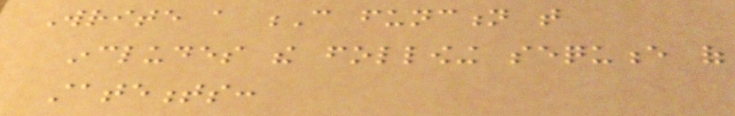Write a C function that
includes the following sequence of
statements:
